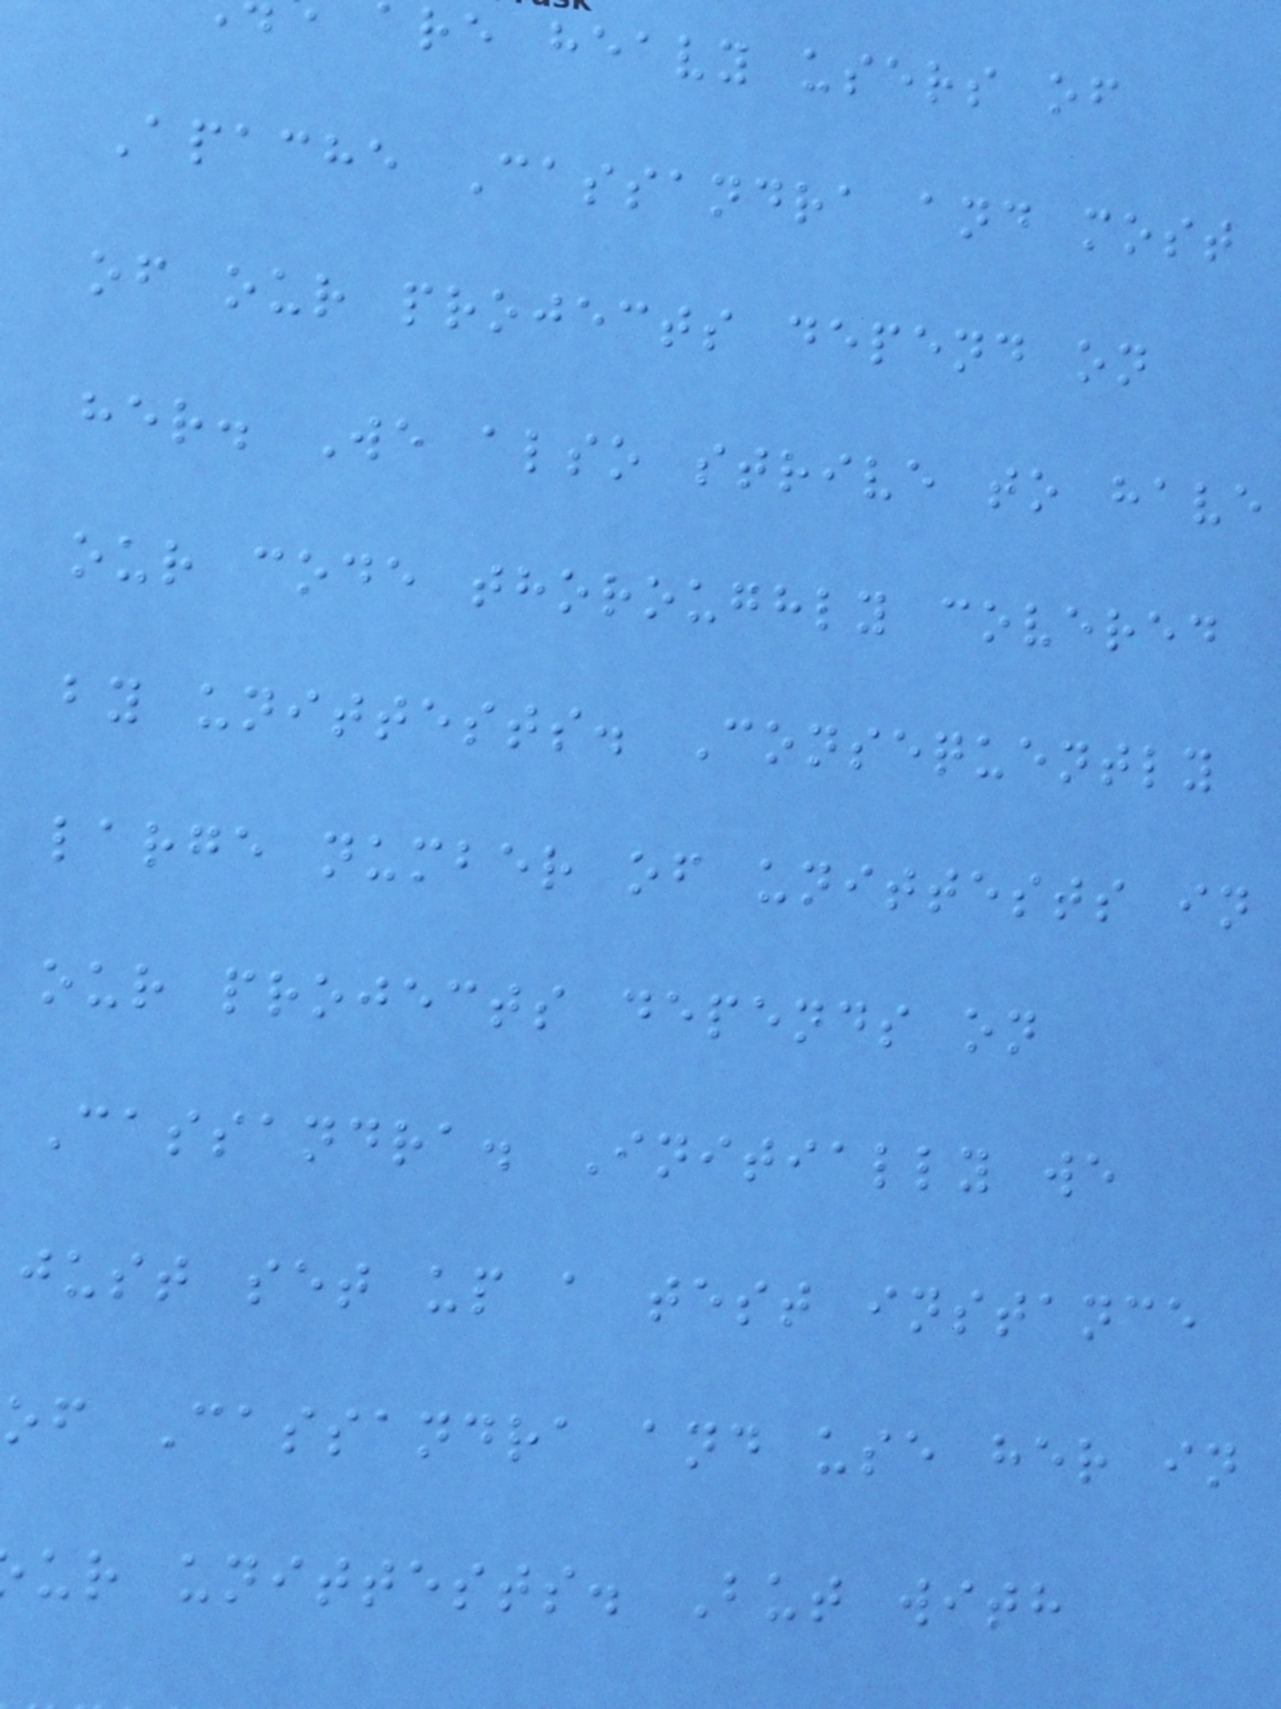re heavy users of
Apache Cassandra and most
of our projects depend on
her. We also strive to have
our code thoroughly covered
by unittests. Consequently
large number of unittests in
our projects depends on
Cassandra. Initially we
just set up a test instance
of Cassandra and use her in
ur unittests. But with
